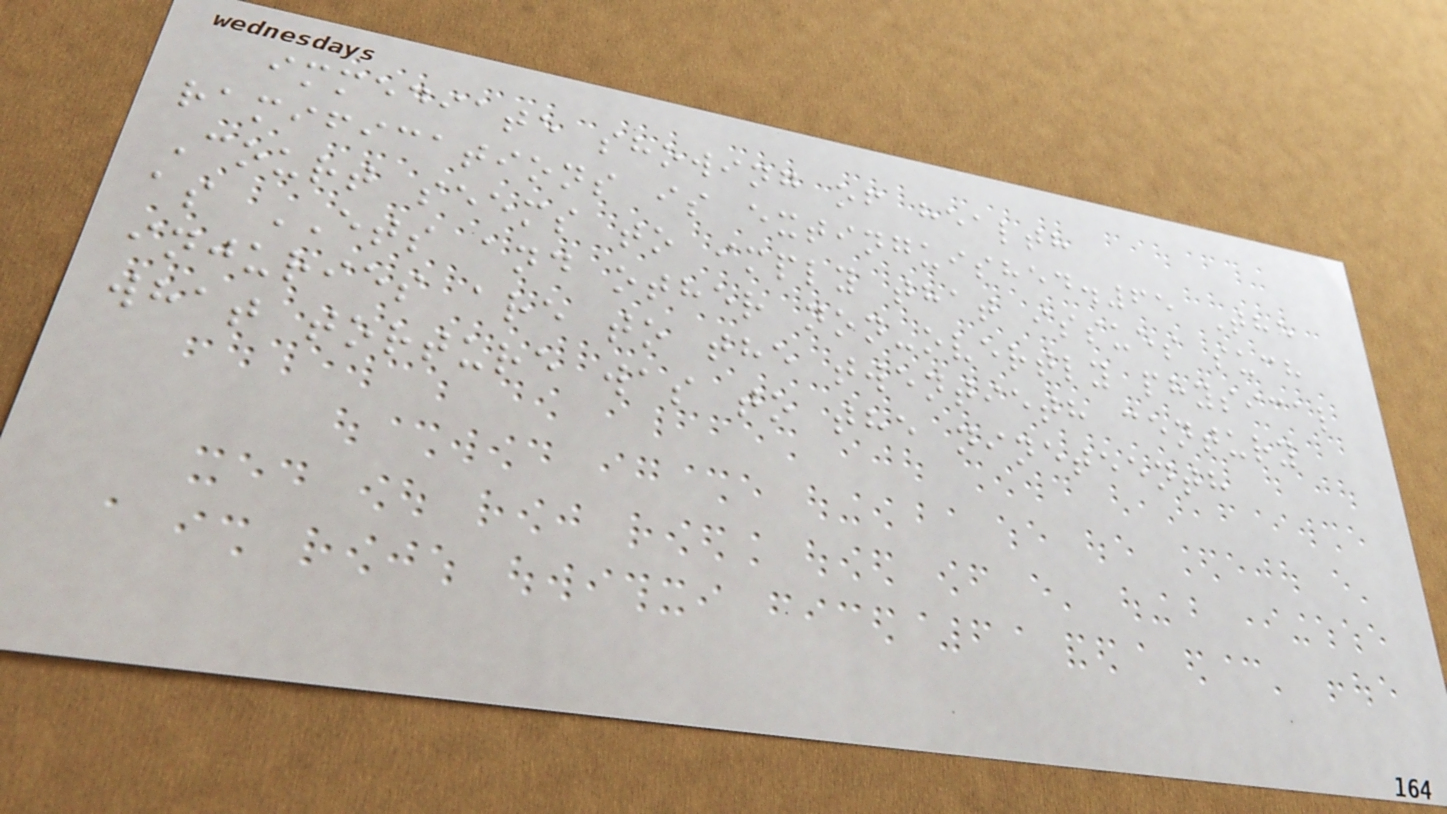immediate showing of health
ramifications is extinguished.65 The
Court seems to imply that issues such
as ETS and other non-overtly physical
injuries are to the twentieth century
what torture was to the nineteenth
